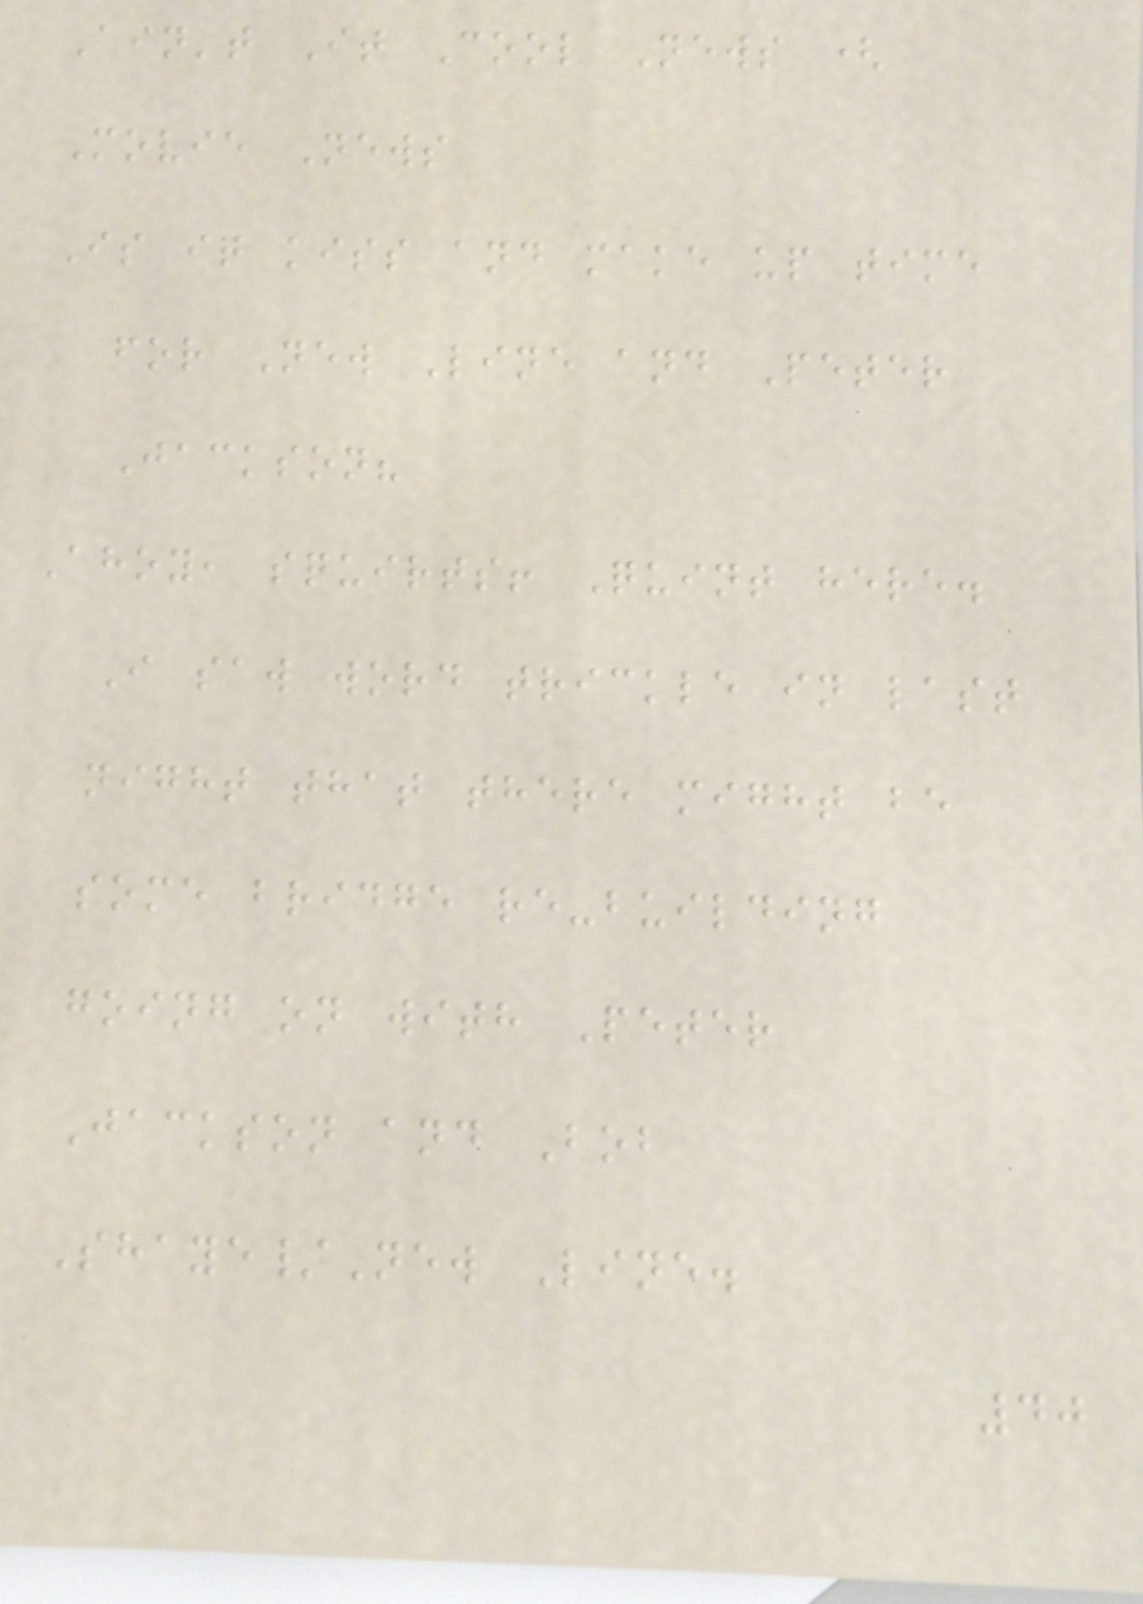Ain't It Cool News (
Movie News
Is it kiss and make up time
for New Line and Peter
Jackson?
Ahoy, squirts! Quint here.
I saw word trickle in last
night that there might be
some bridge re-building
going on with Peter
Jackson and Bob
Shaye/New Line.
40
